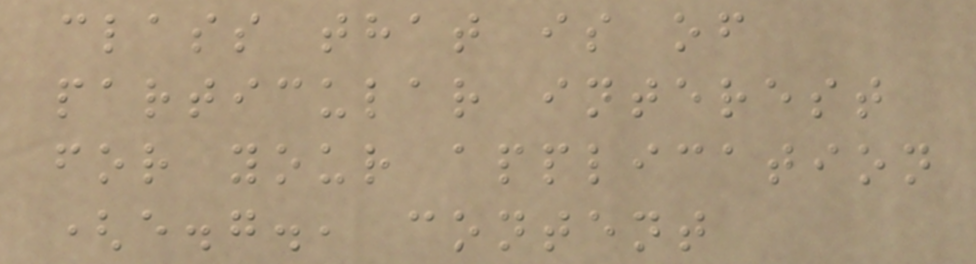class that is of
particular interest
for your application
(e.g., content
